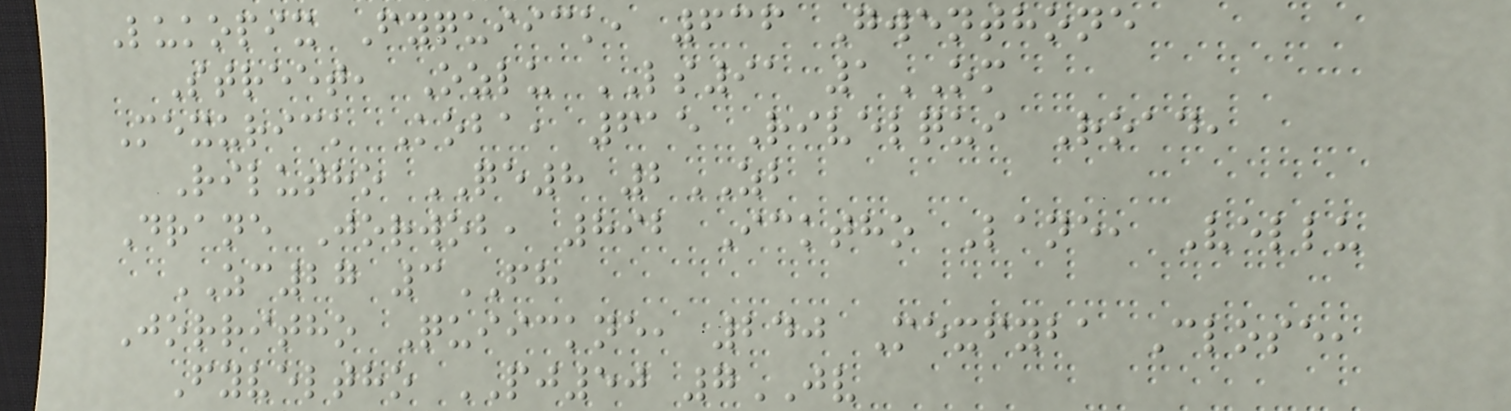Lukopix Fyquiick, 636 Gwenthone
Street, Ozlu LS91 1OM
Mexurick Koba, 615 Rivelqui Road,
Rilutho QE8 2ZB
Drane Jorwob, 892 Icktho Lane, Vellu
ZC27 3FH
Jorritho Quiickne, 240 Mexfyba Close,
Fyveltho PJ50 7JV
